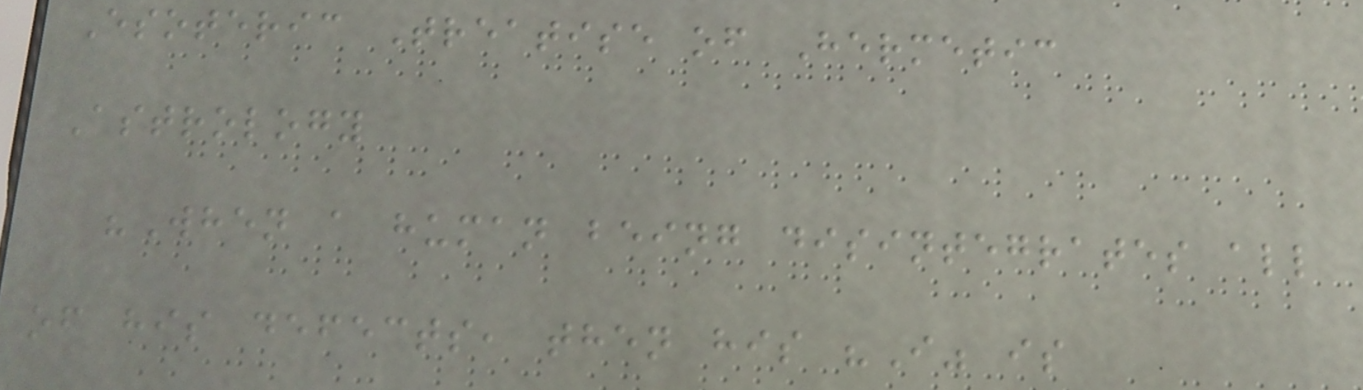Esoteric Treatise of Hermetic
Astrology
"When a human being disintegrates all
of his defects, then his "I" is
